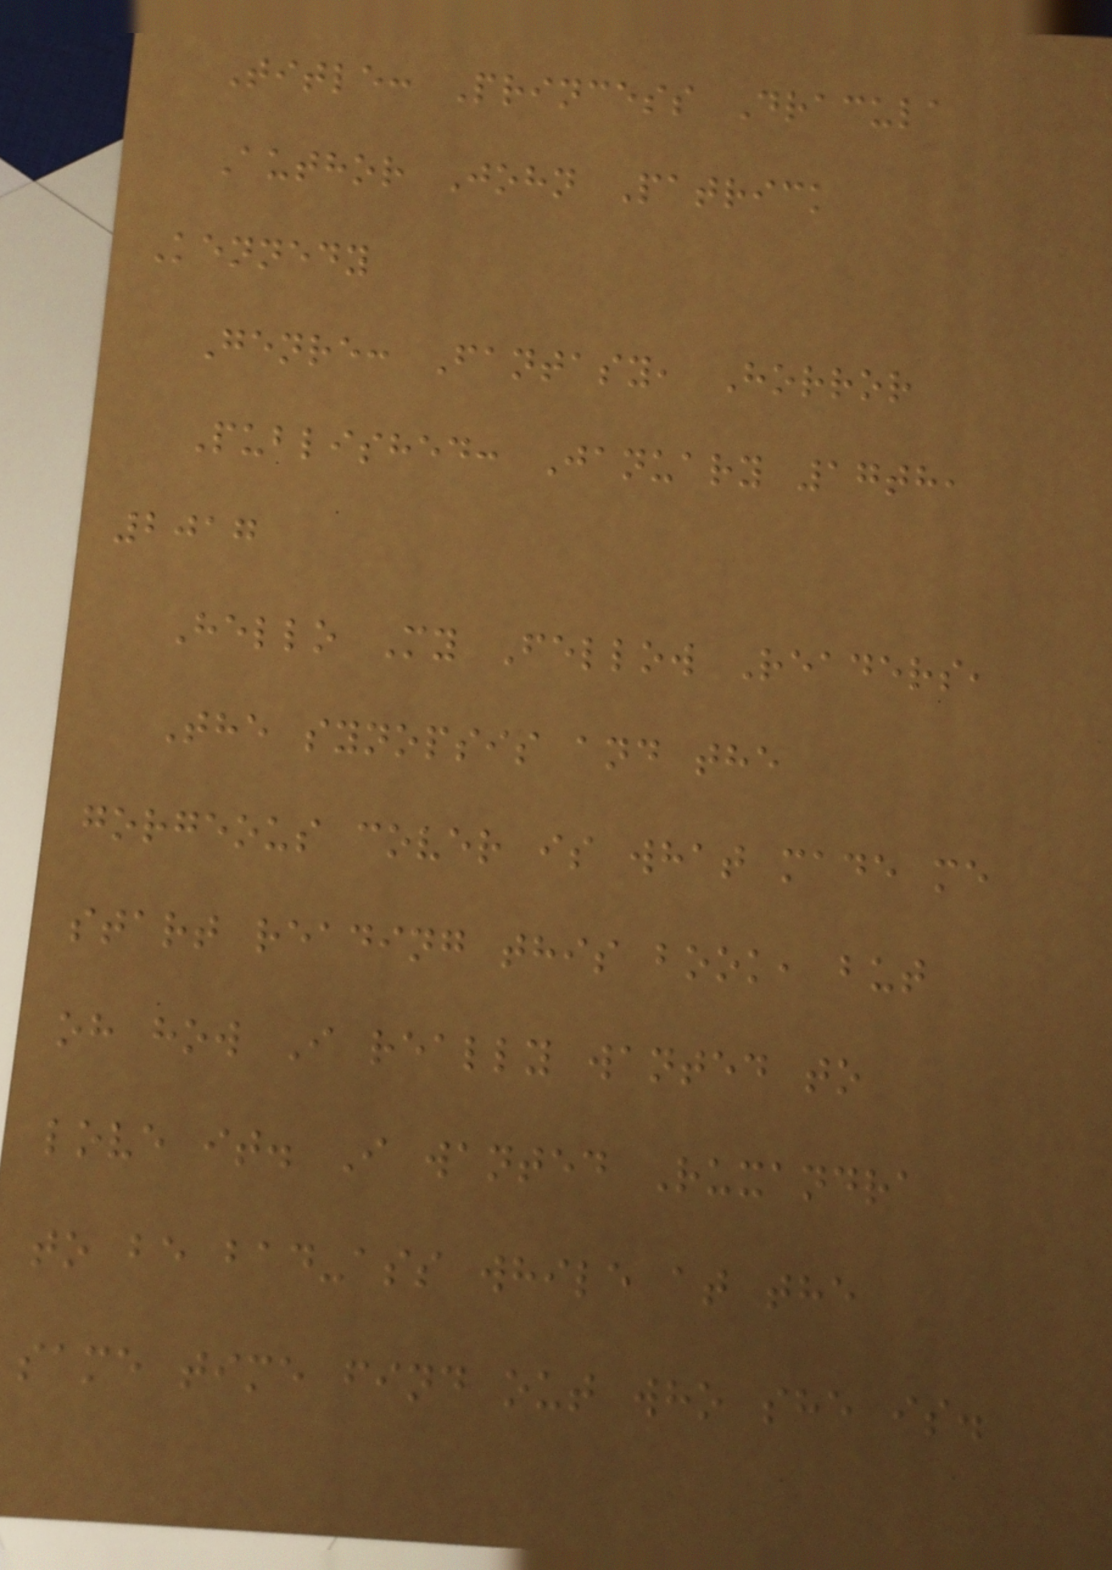Title: Princess Dracula
Author John Patrick
Kennedy
Genre: Fantasy, Horror
Published: January 17th,
2017
Hello My Fellow Readers,
The synopsis and the
gorgeous cover is what made me
start reading this book, but
oh how I really wanted to
love it. I wanted Ruxandra
to be bad-ass while at the
same time find out who she is.
